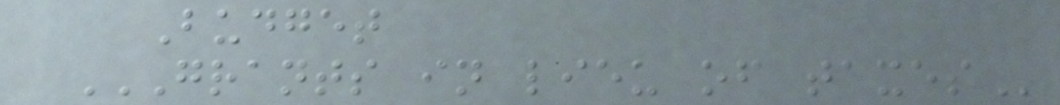Budget
GRANTS IN LIEU OF TAXES
